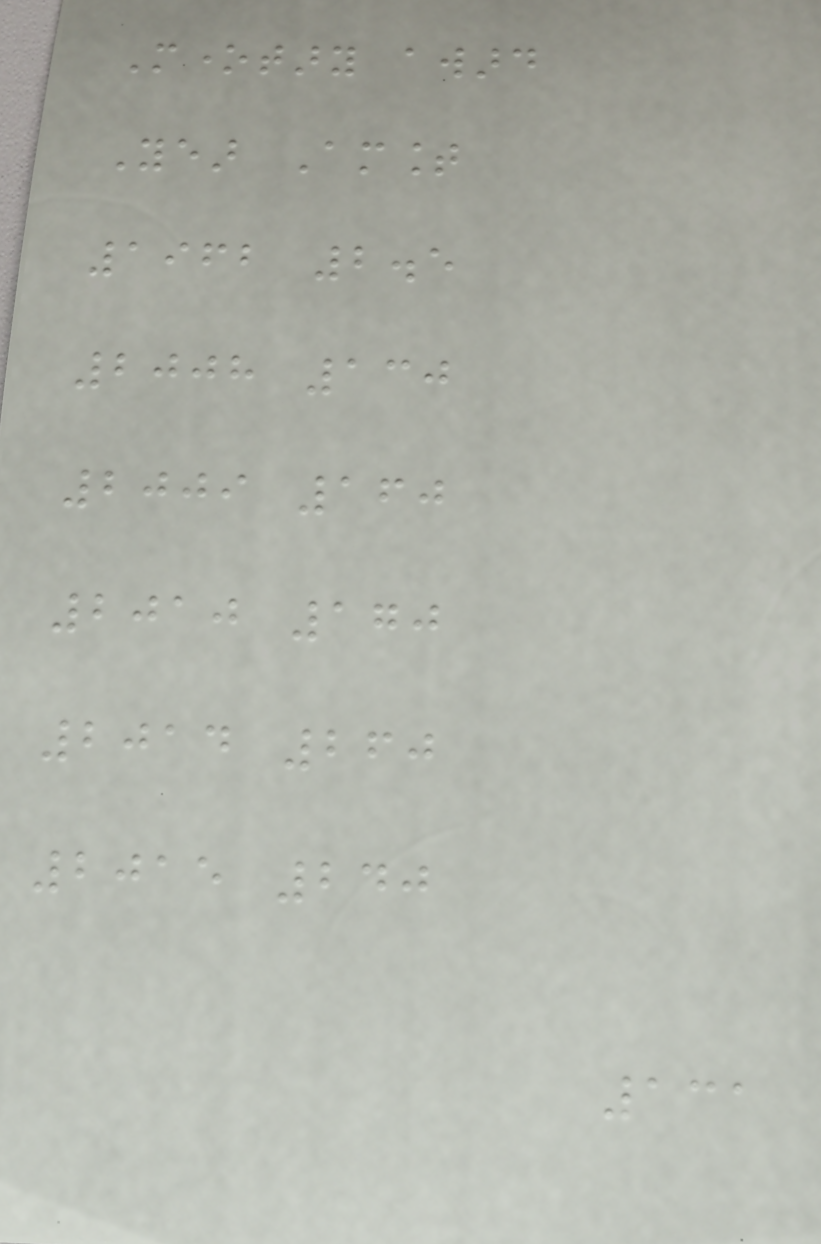Monetary award
Year Amount
1962 2.5
2008 130
2009 160
2010 170
2014 260
2015 240
131
